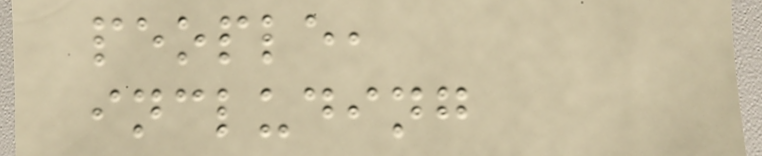people,
including
